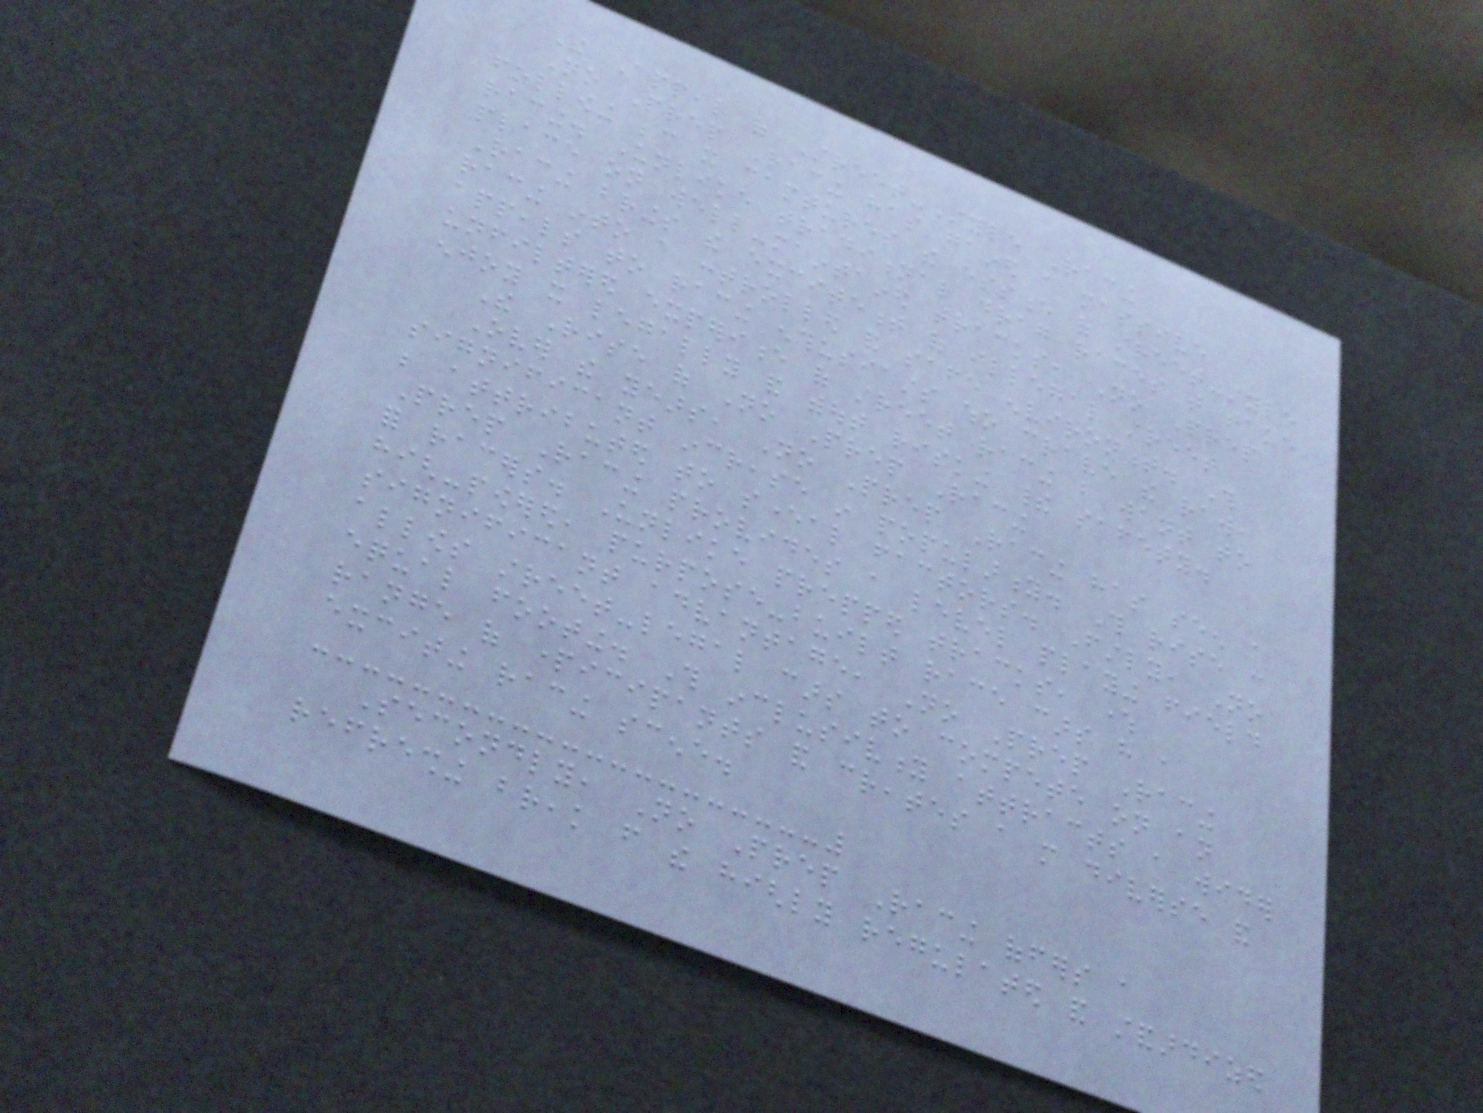The Appeal of Street-Style Racing
No Prep Racing has gained a massive
following because it captures the essence of street-style
racing. Unlike traditional drag races that take
place on well-maintained tracks, No Prep
Racing brings the excitement of illegal street
racing into a controlled and safe environment. This
appeals to racing enthusiasts who crave the raw,
unfiltered experience of street racing but want to
enjoy it legally and without risking their safety.
The Rise of No Prep Racing
Over the years, No Prep Racing has seen a
significant increase in popularity. This rise can
be attributed to several factors. Firstly, No
Prep Racing provides a level playing field
for racers. Unlike prepped tracks, where
high-powered, purpose-built race cars have a
significant advantage, No Prep Racing
allows street-legal cars to compete on an
equal footing. This inclusivity attracts a wider
range of participants and creates a more diverse and
exciting racing scene.
Secondly, No Prep Racing offers a
refreshing break from the highly regulated and standardized
